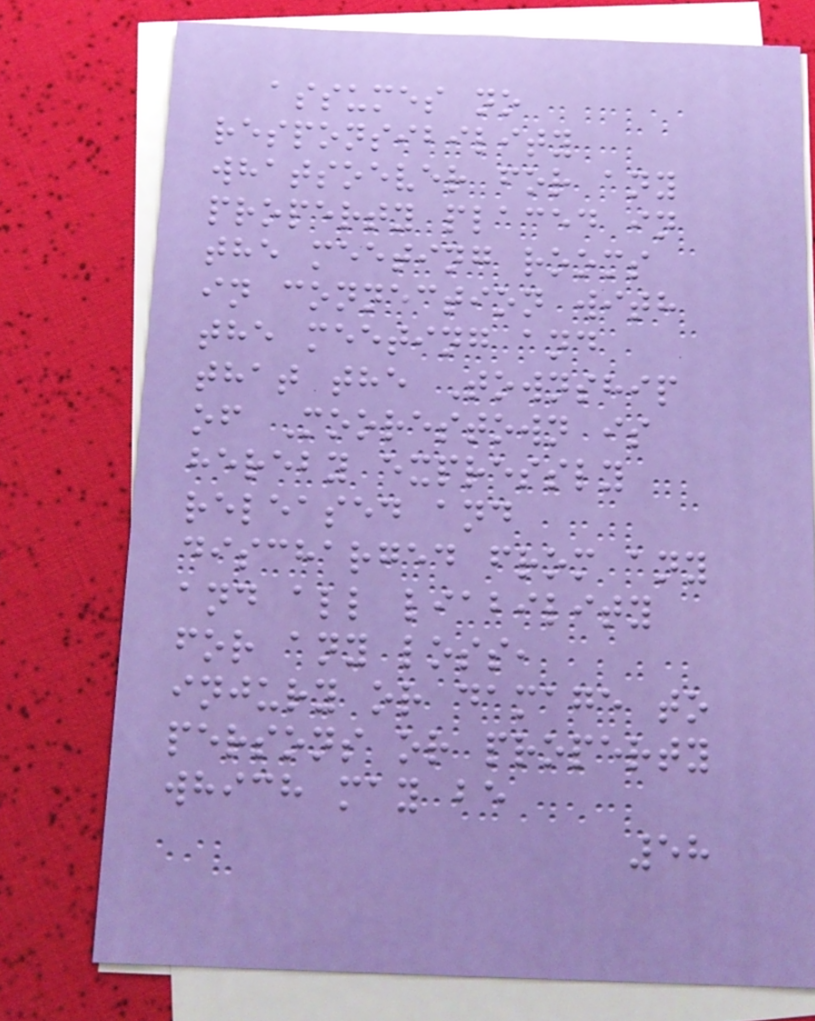assumes no
responsibility
whatsoever for any
property placed in
the meeting rooms
in connection with
the meeting and
that the Township
of Moorestown is
hereby expressly
released and
discharged from any
and all liability
for any loss,
injury or damage to
persons or property
which may be
58
